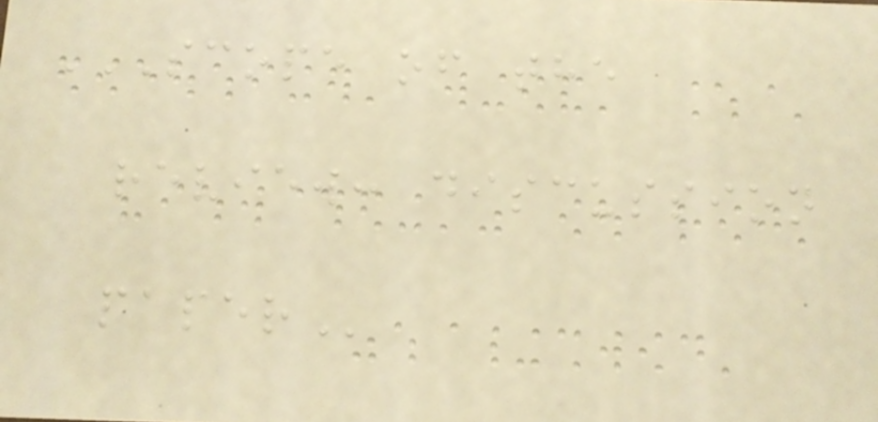SCOPE OF THE
REVIEW: DISCUSSION
PAPER
